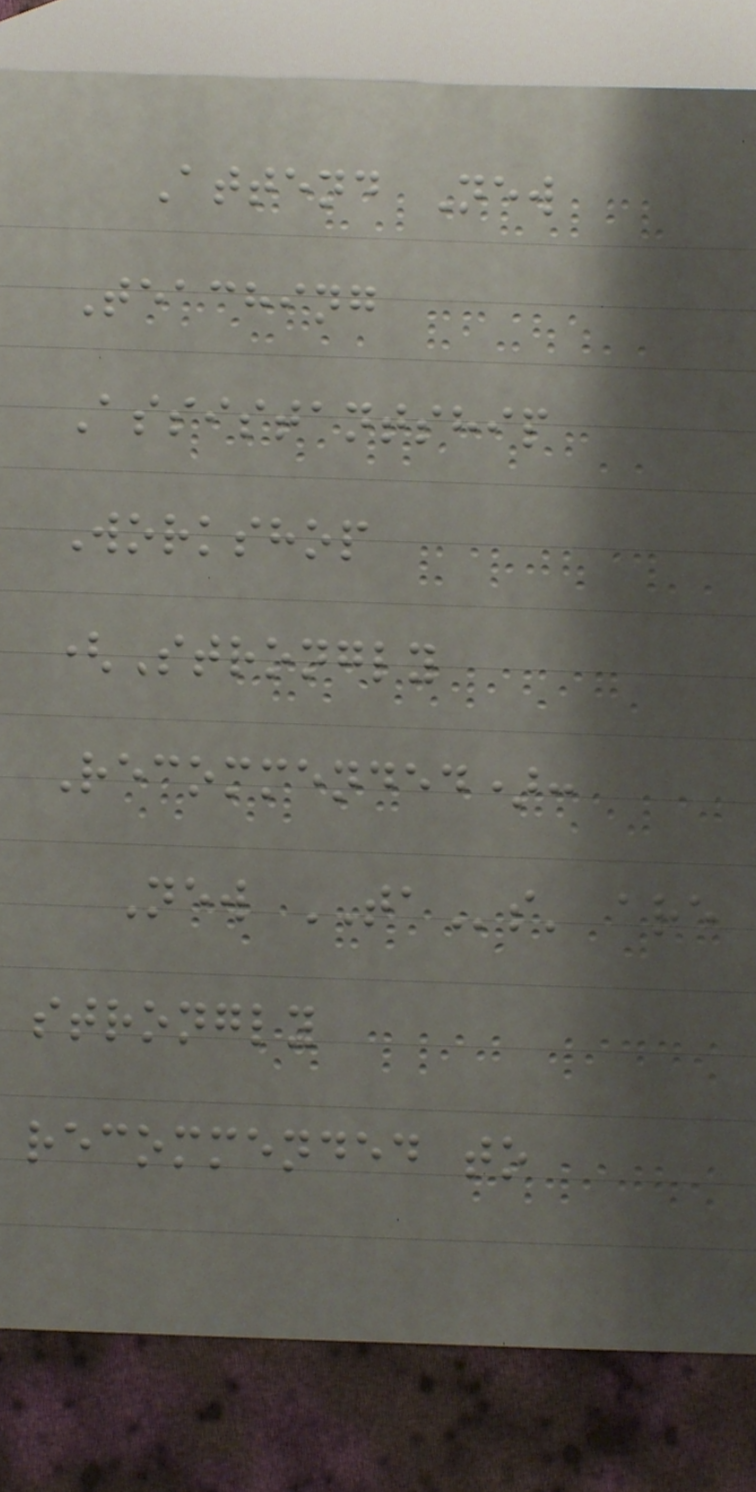Attend New
Teaching
Assistantship
Workshop
(Strongly
Recommended):
New TAs' are
strongly
recommended to
